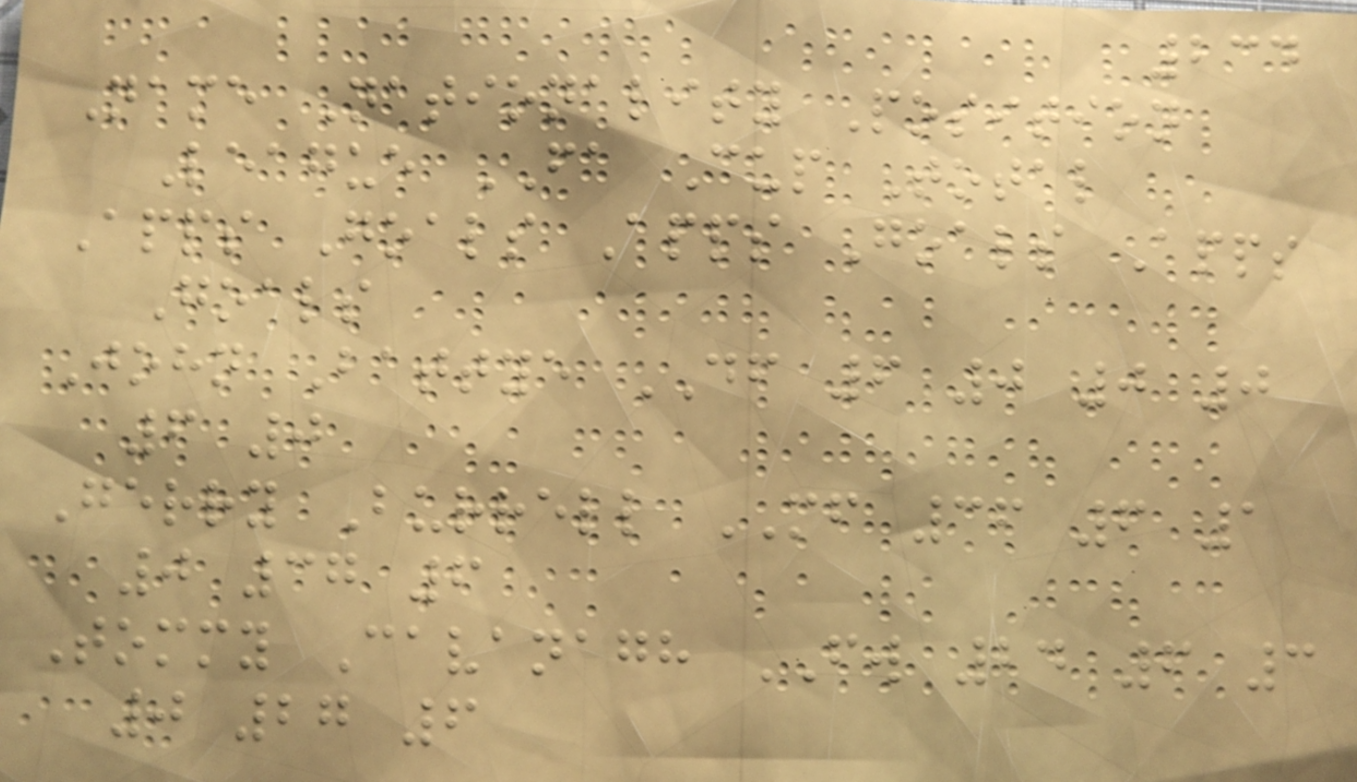234
Name Nationality Position
League FA Cup Total
Apps Goals Apps Goals Apps
Goals
John Battye DF 6 0 0 0
6 0
Gerry Burrell MF 36 6 1
0 37 6
Tommy Cavanagh FW 24 6 3
0 27 6
